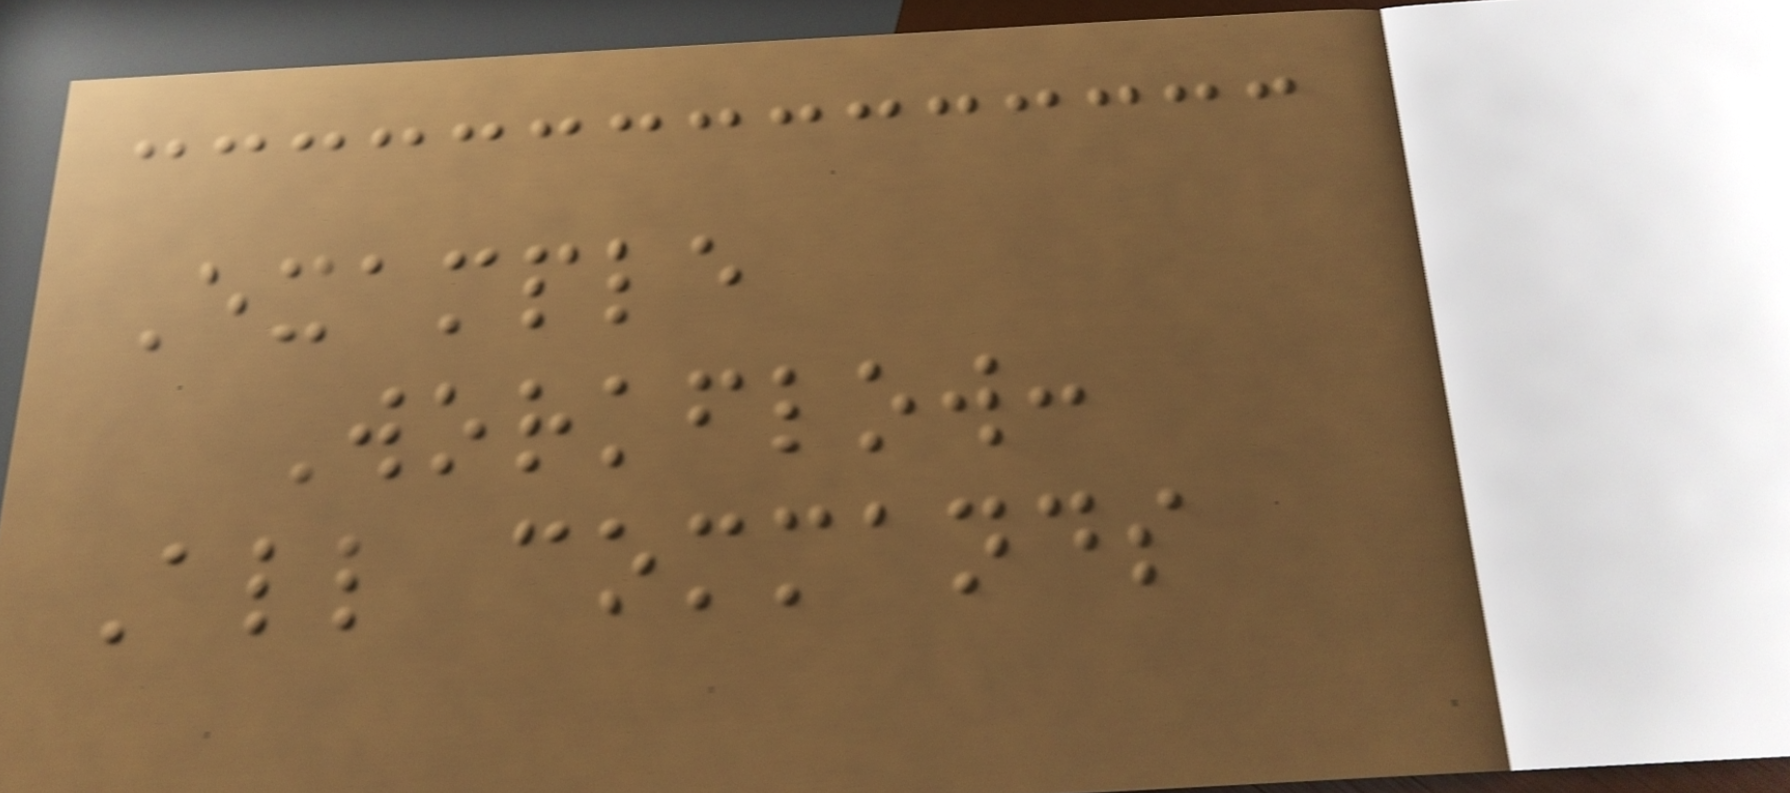Example
Workflow:
All commands
